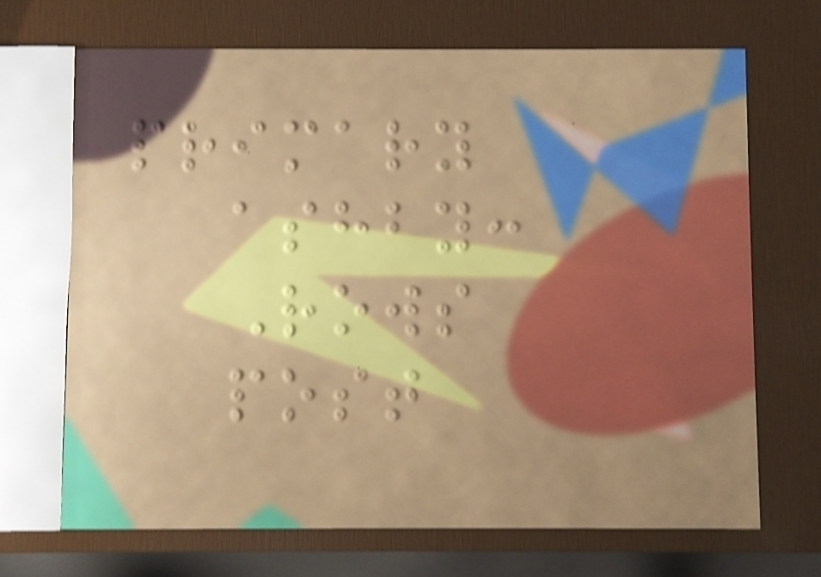primary
ashby:
Rows
post
